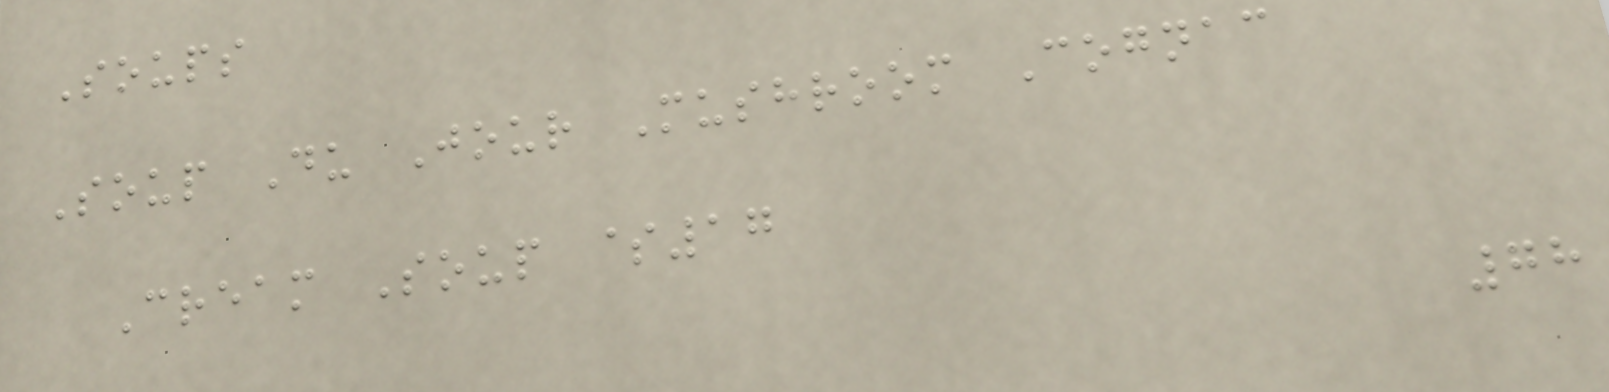Soups
Soup Du Jour Mushroom Cognac
Cream Soup $17
78
